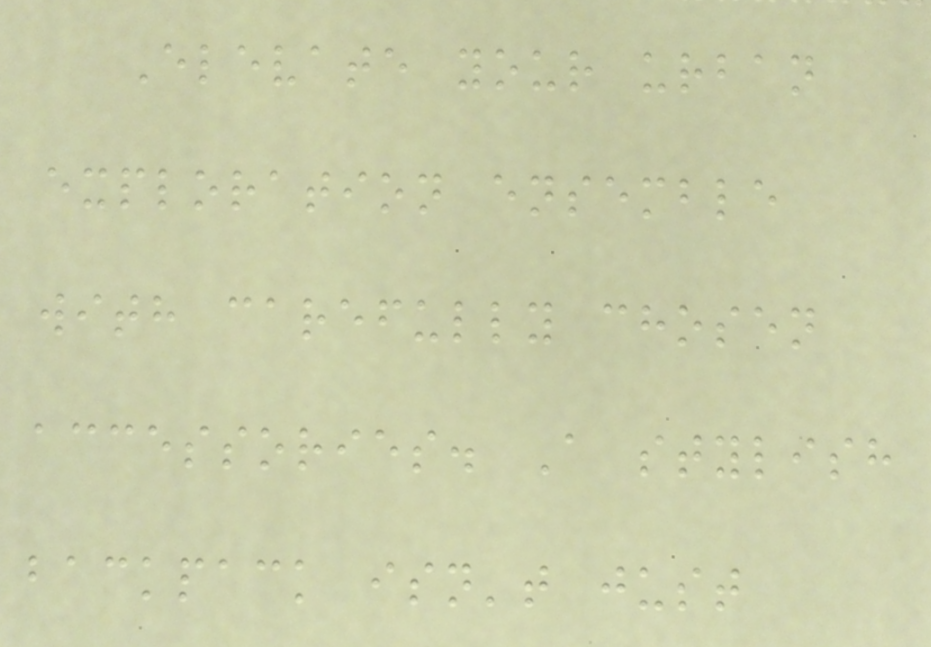Elevate your urban
exploration ensemble
with carefully chosen
accessories. A stylish
backpack isn't just
